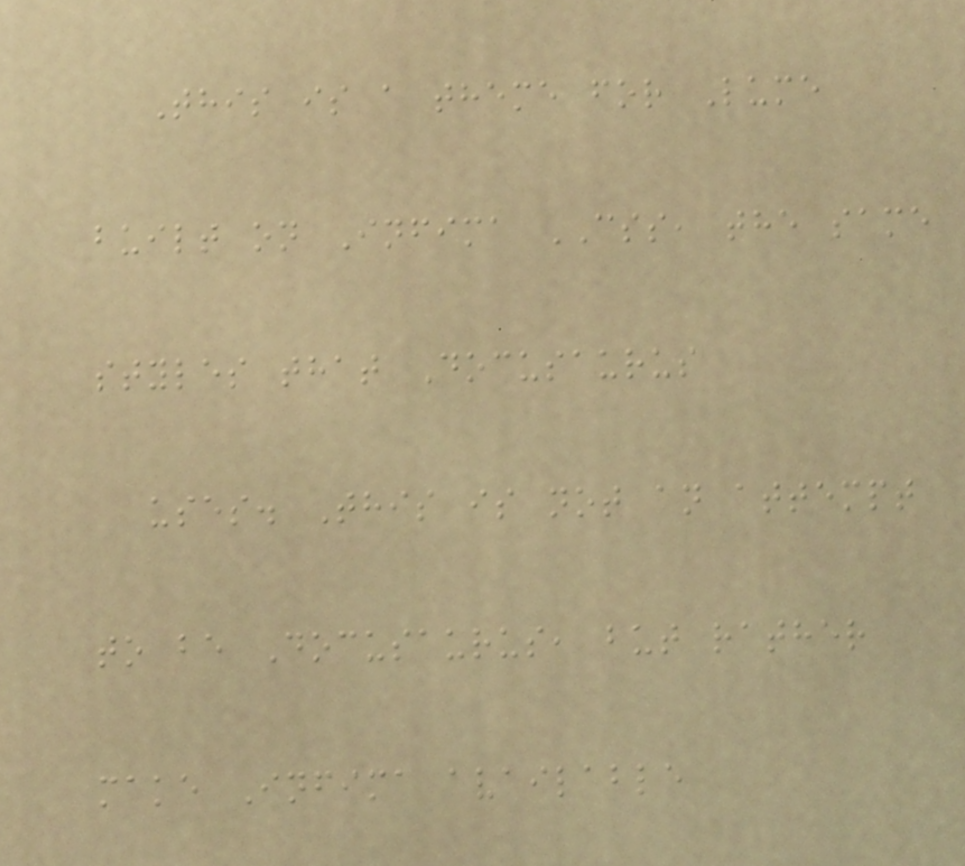This is a theme for Lume
built on Infima CSS, the same
styles that Docusaurus
uses. This is not an attempt
to be Docusaurus, but rather
make Infima available
